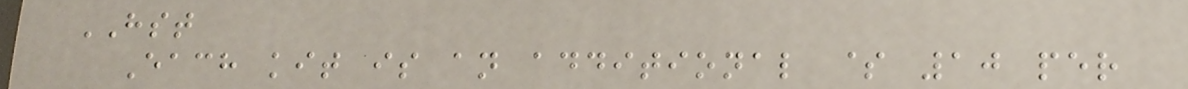HST
Each kit is an additional $ 10 per
